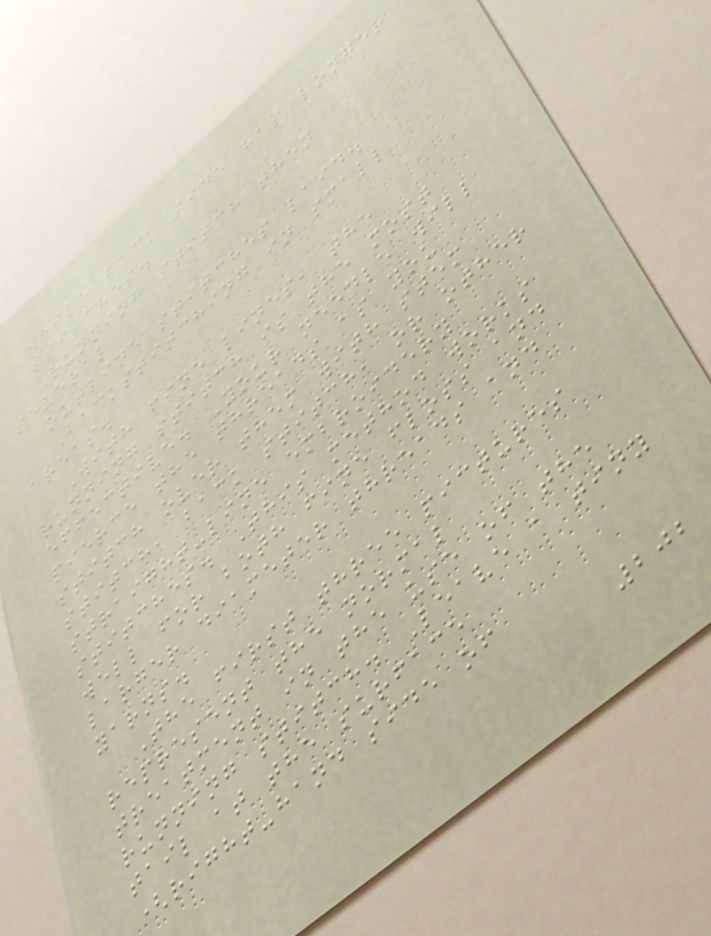while back side has longer
stitches.
Running stitch then
several
outline stitches laid.
Backstitching in small
areas.
With fine lines, the
running stitch is the most
effective. Your needle will
pierce the threads as you
stitch over them with stem
stitch, back stitch, or other
straight-line embroidery
stitches. This method works
well for both fine floss and
larger diameter threads and
yarns.
The first three pictures
represent the normal
treatment in the use of the
running stitch. Leave a tiny
tail at the surface
(right-hand side of
202
